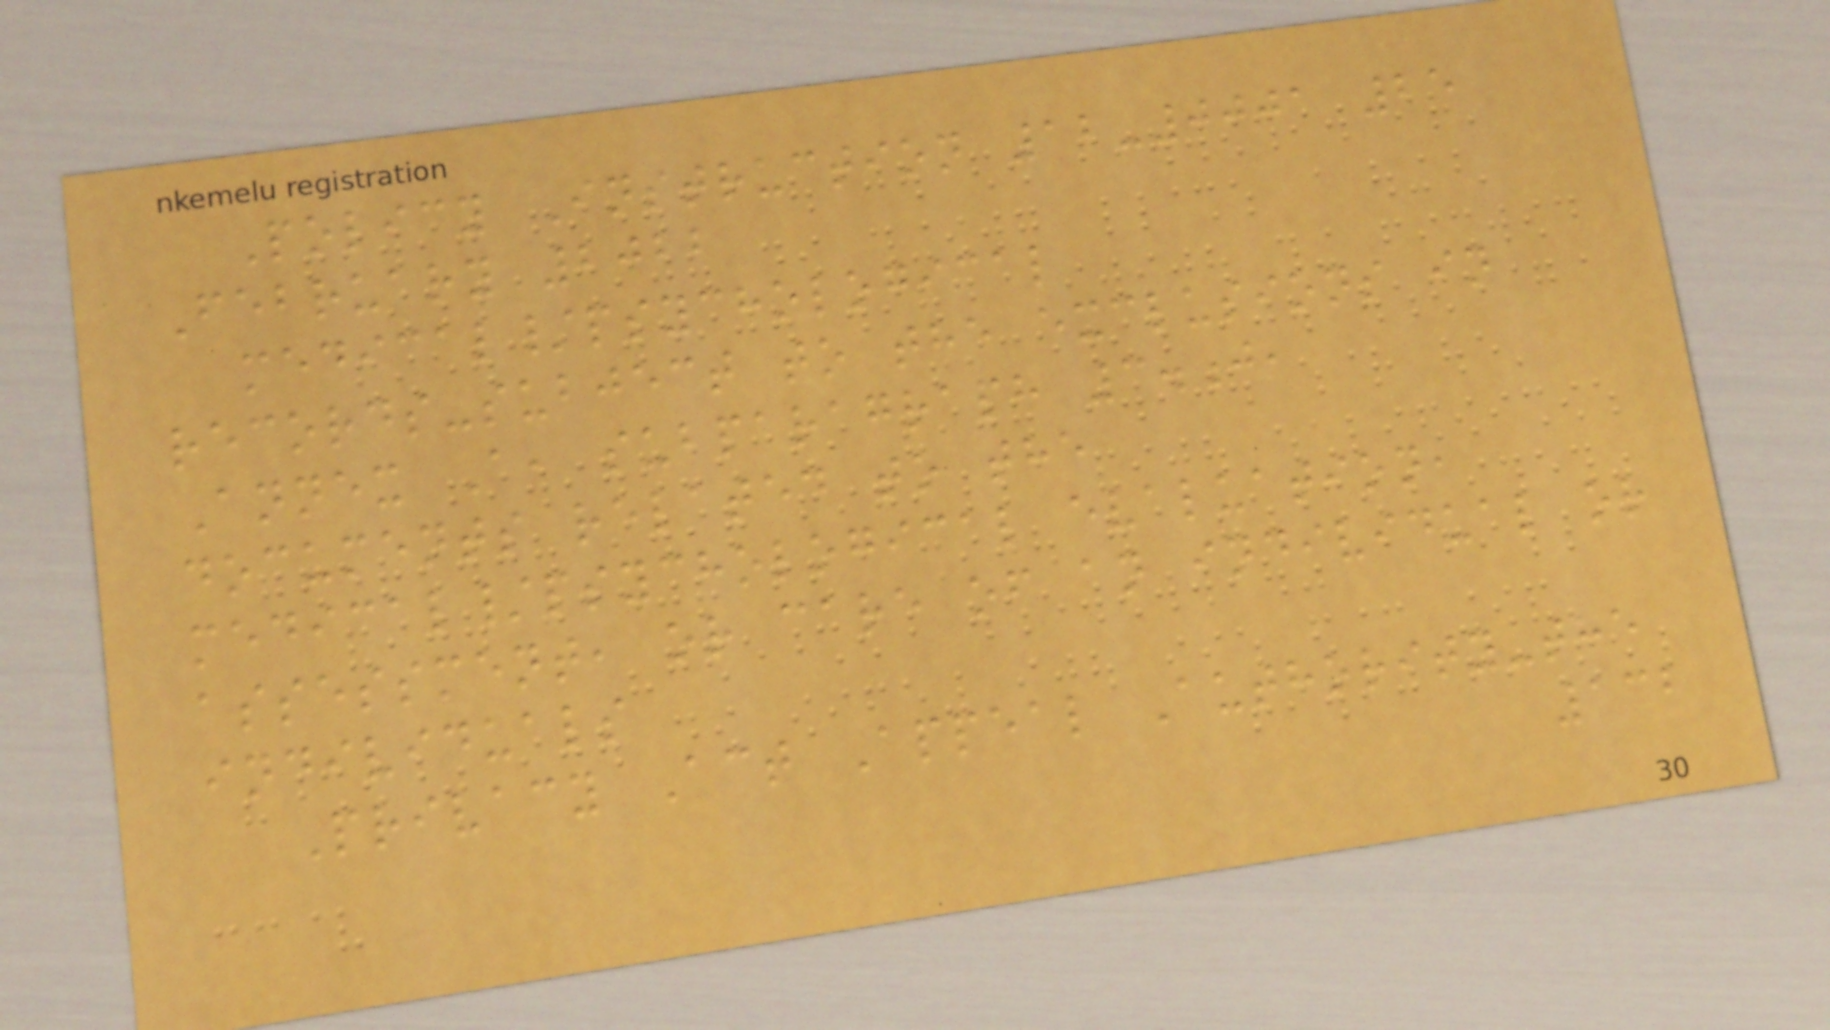Policy Instruction 12-0001 25
February 2022
medical/psychological
records-subject to the exclusions in
Annex A, subparagraph 3.j,
documents related to the
medical/psychological evaluation,
assessment, or care of an individual or
individuals
Privacy Act Appeal Authority-the
132
